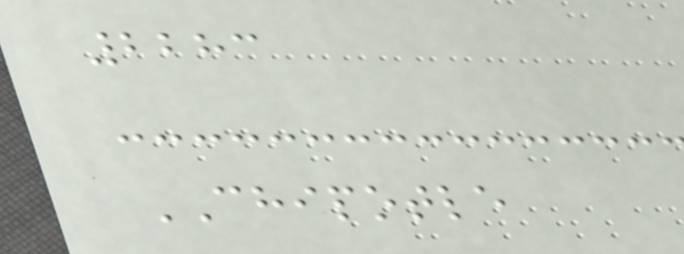2283
CHIPOTLE
